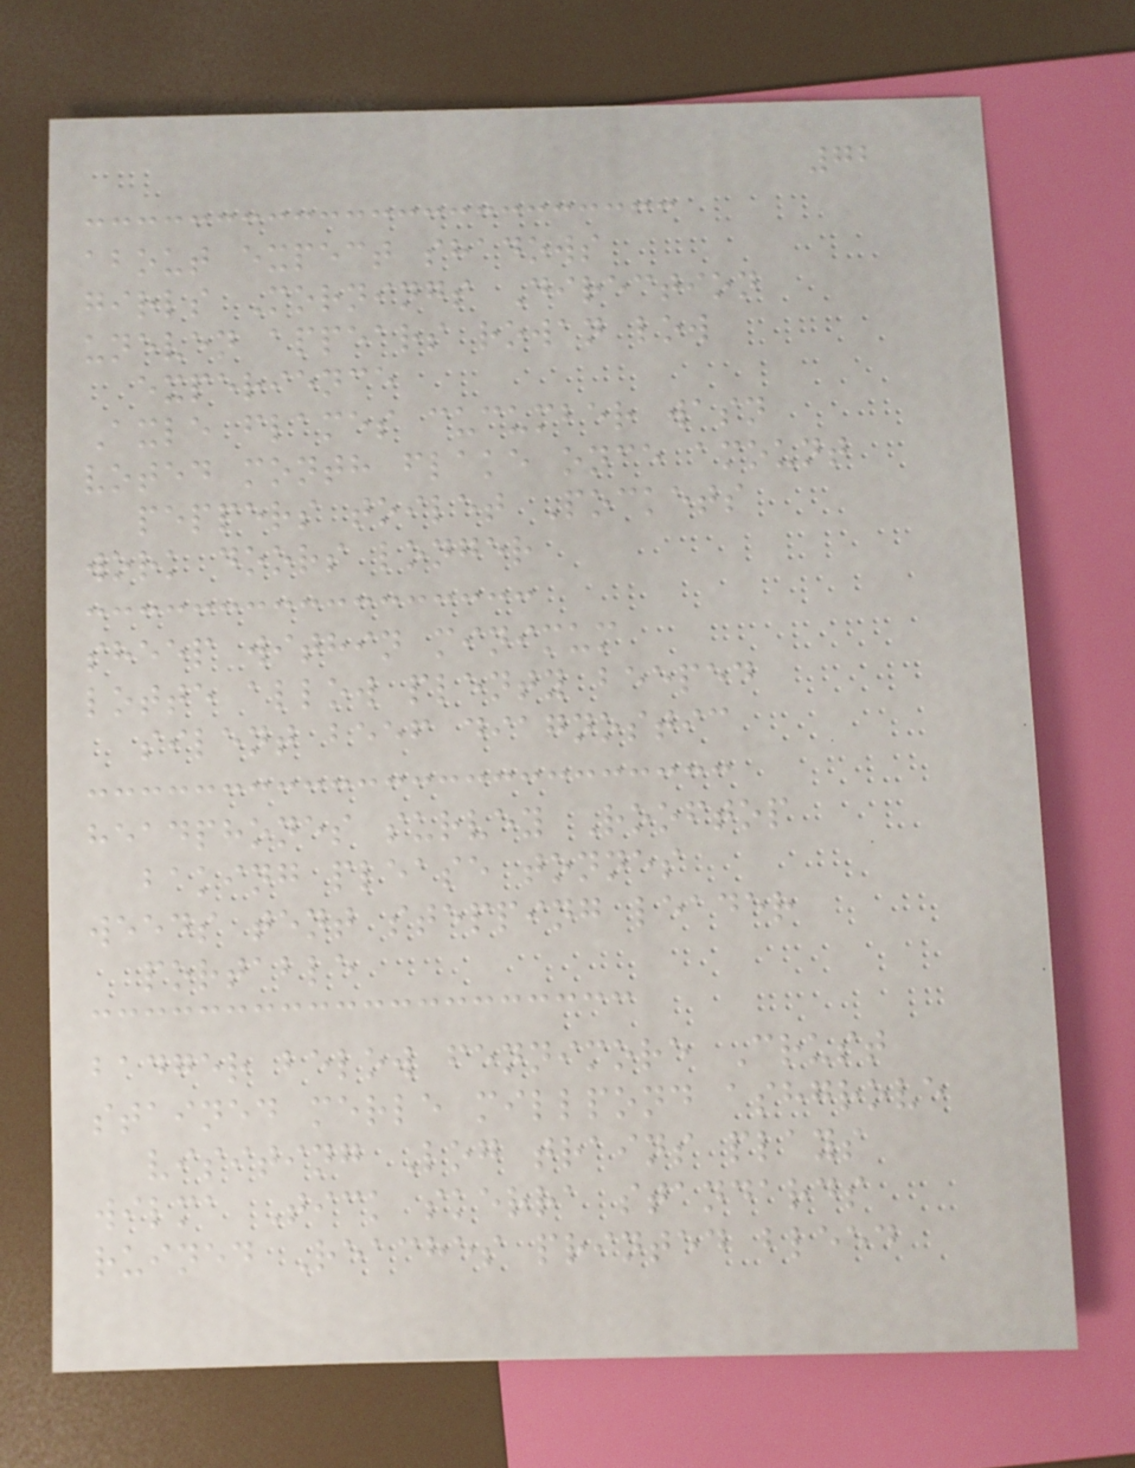72
about expect shadows
girls Mornings Direction
uneven appears rowan low
experience
Axle flames cucumber wasn
voted month flake once amount
peppers toilet Pockets
work doors longer
sheep within minimum
lotte allow plenty beeped
silent beef diagnostic
headphones survey Rooftop
baking please tonnes
weeds tent stepping leader
portable
badger below fennimore Crust
stained merle millpond ashgrove
visiting Log trains plays
wilma Tick skerra standards
ruined Reaches printed bleed
